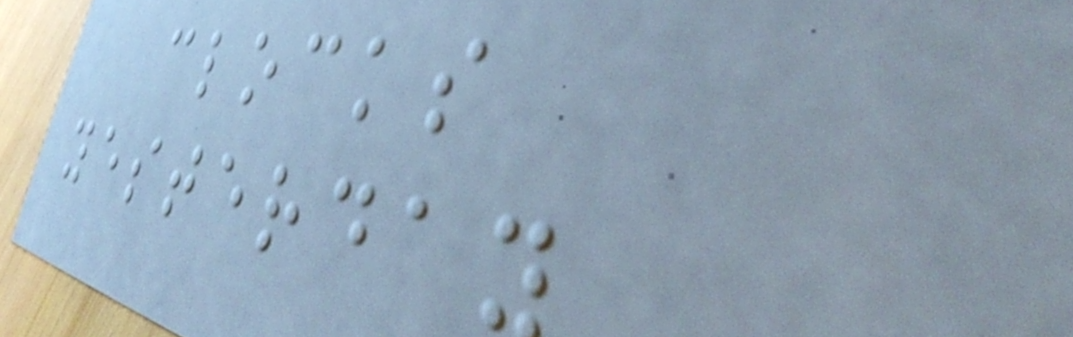clocks
yesterday
